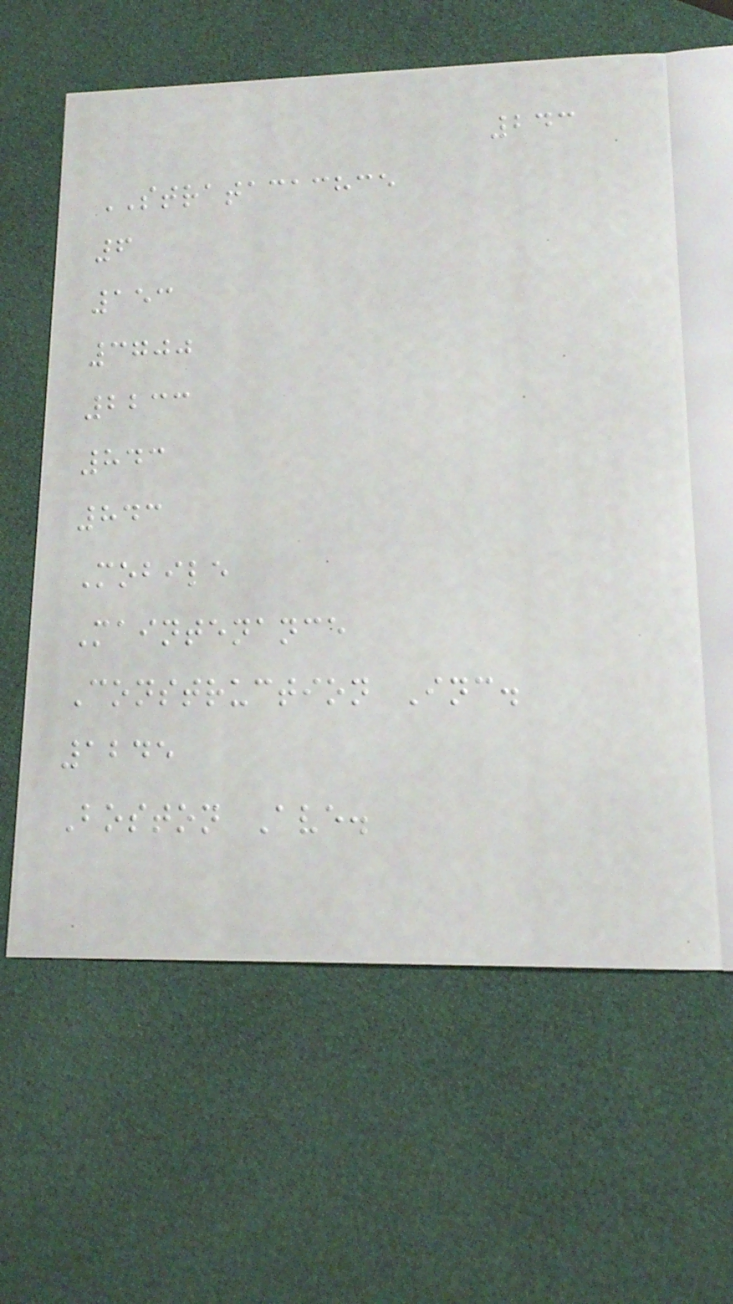243
STRATACACHCE
6
153
3700
2233
843
843
Mobile
Maintenance
Construction Inc.
1245
Boston Ave.
